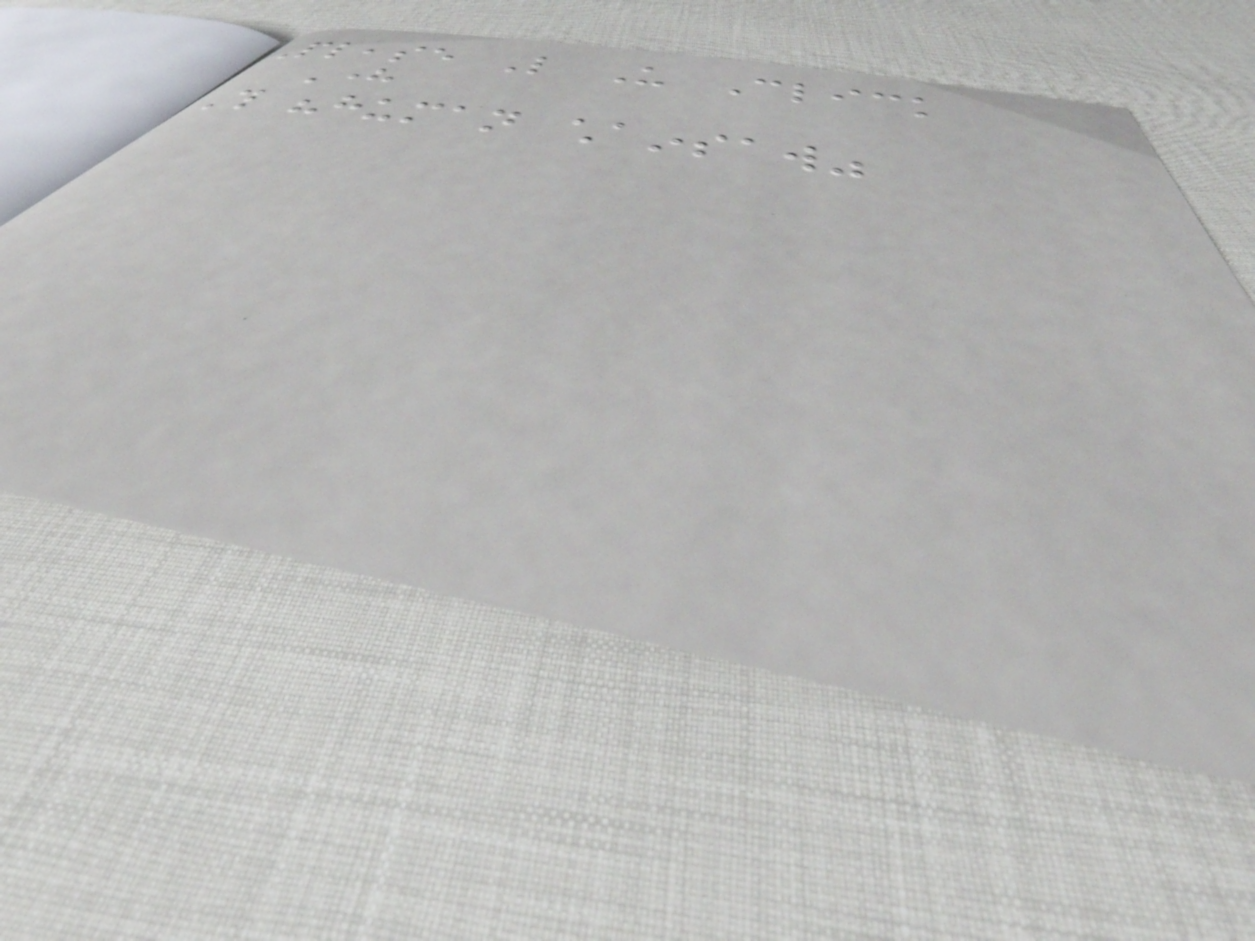Please Like Us Click
Here
This "human chainsaw"
